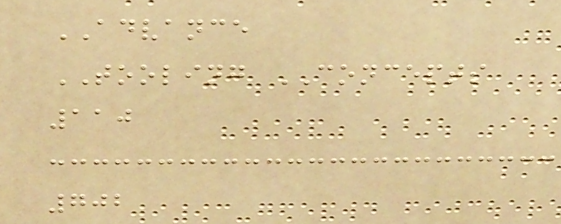ADVANCE
TOOLING CONCEPTS
110
702
